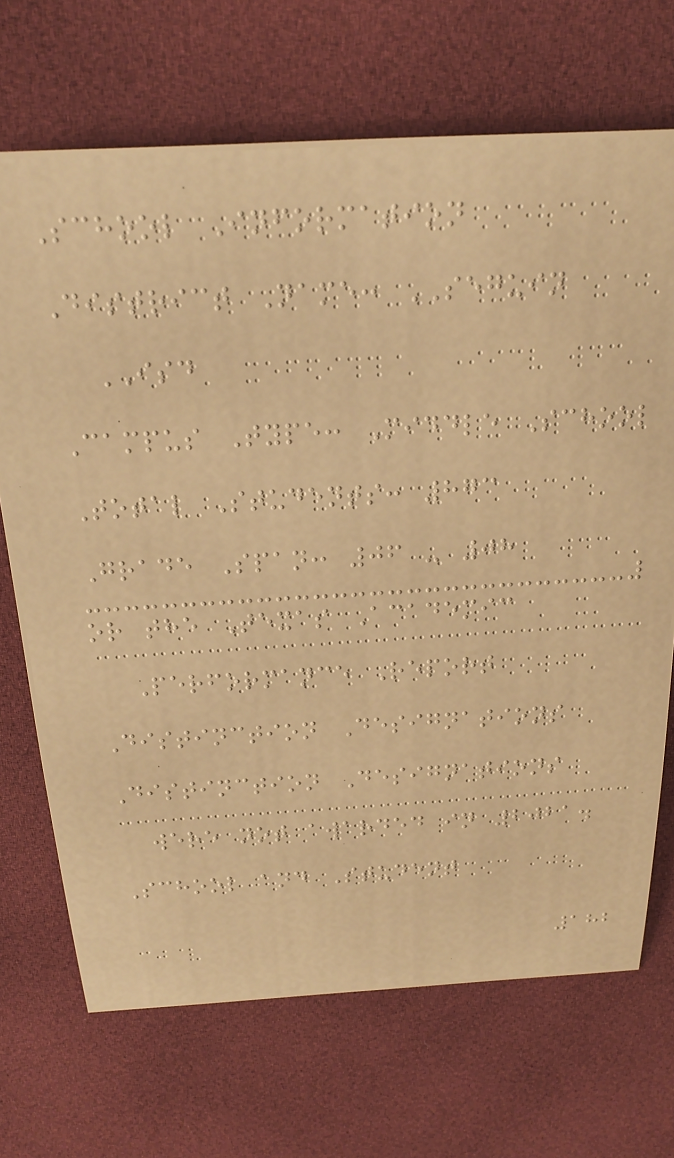School Information
District Name: SEGUIN
ISD
Campus Type: Middle School
Total Students: 873
Grade Span: 06 - 08
or the Texas Academic
Performance Report
Distinction Designations
Distinction Designations
were not awarded in 2021.
School and Student
182
